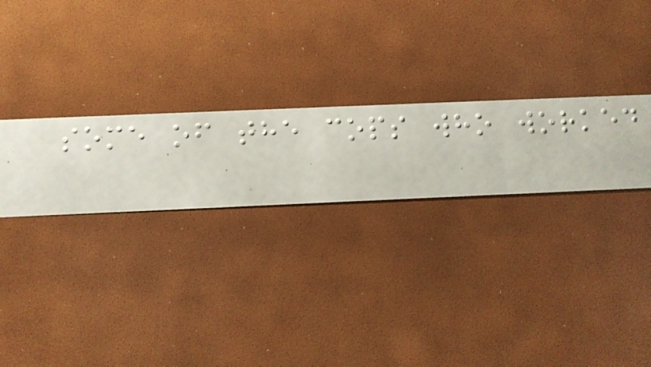some of the cops who worked
